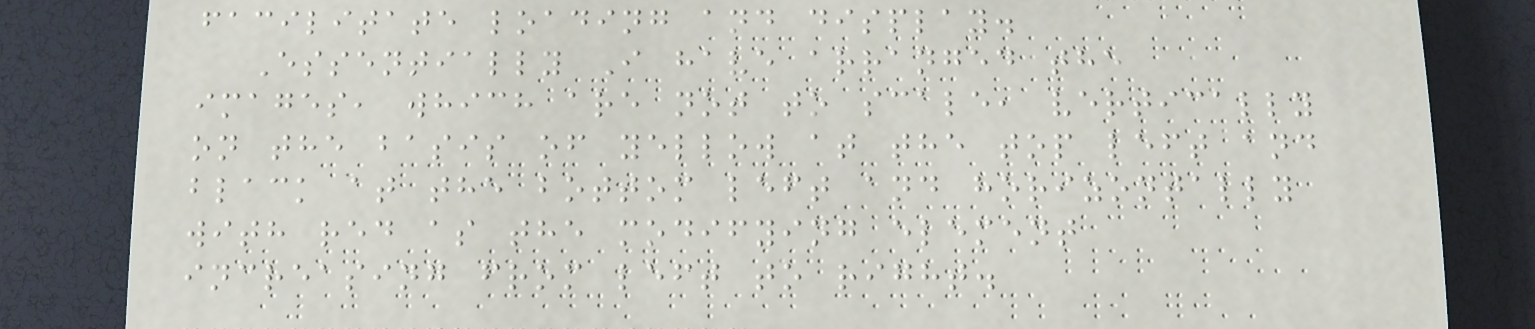facilitate loading and display.
Essentially I have arranged the
images, which are not to scale, vertically
on the basis of yellow at the top left and
black at the bottom left and horizontally
with red as the modifying element
increasing from left to right.
